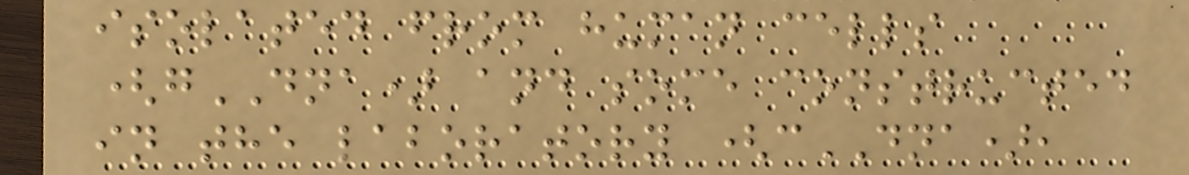isolated from human cells
(gDNA) and some constructed
in the laboratory (cDNA),
